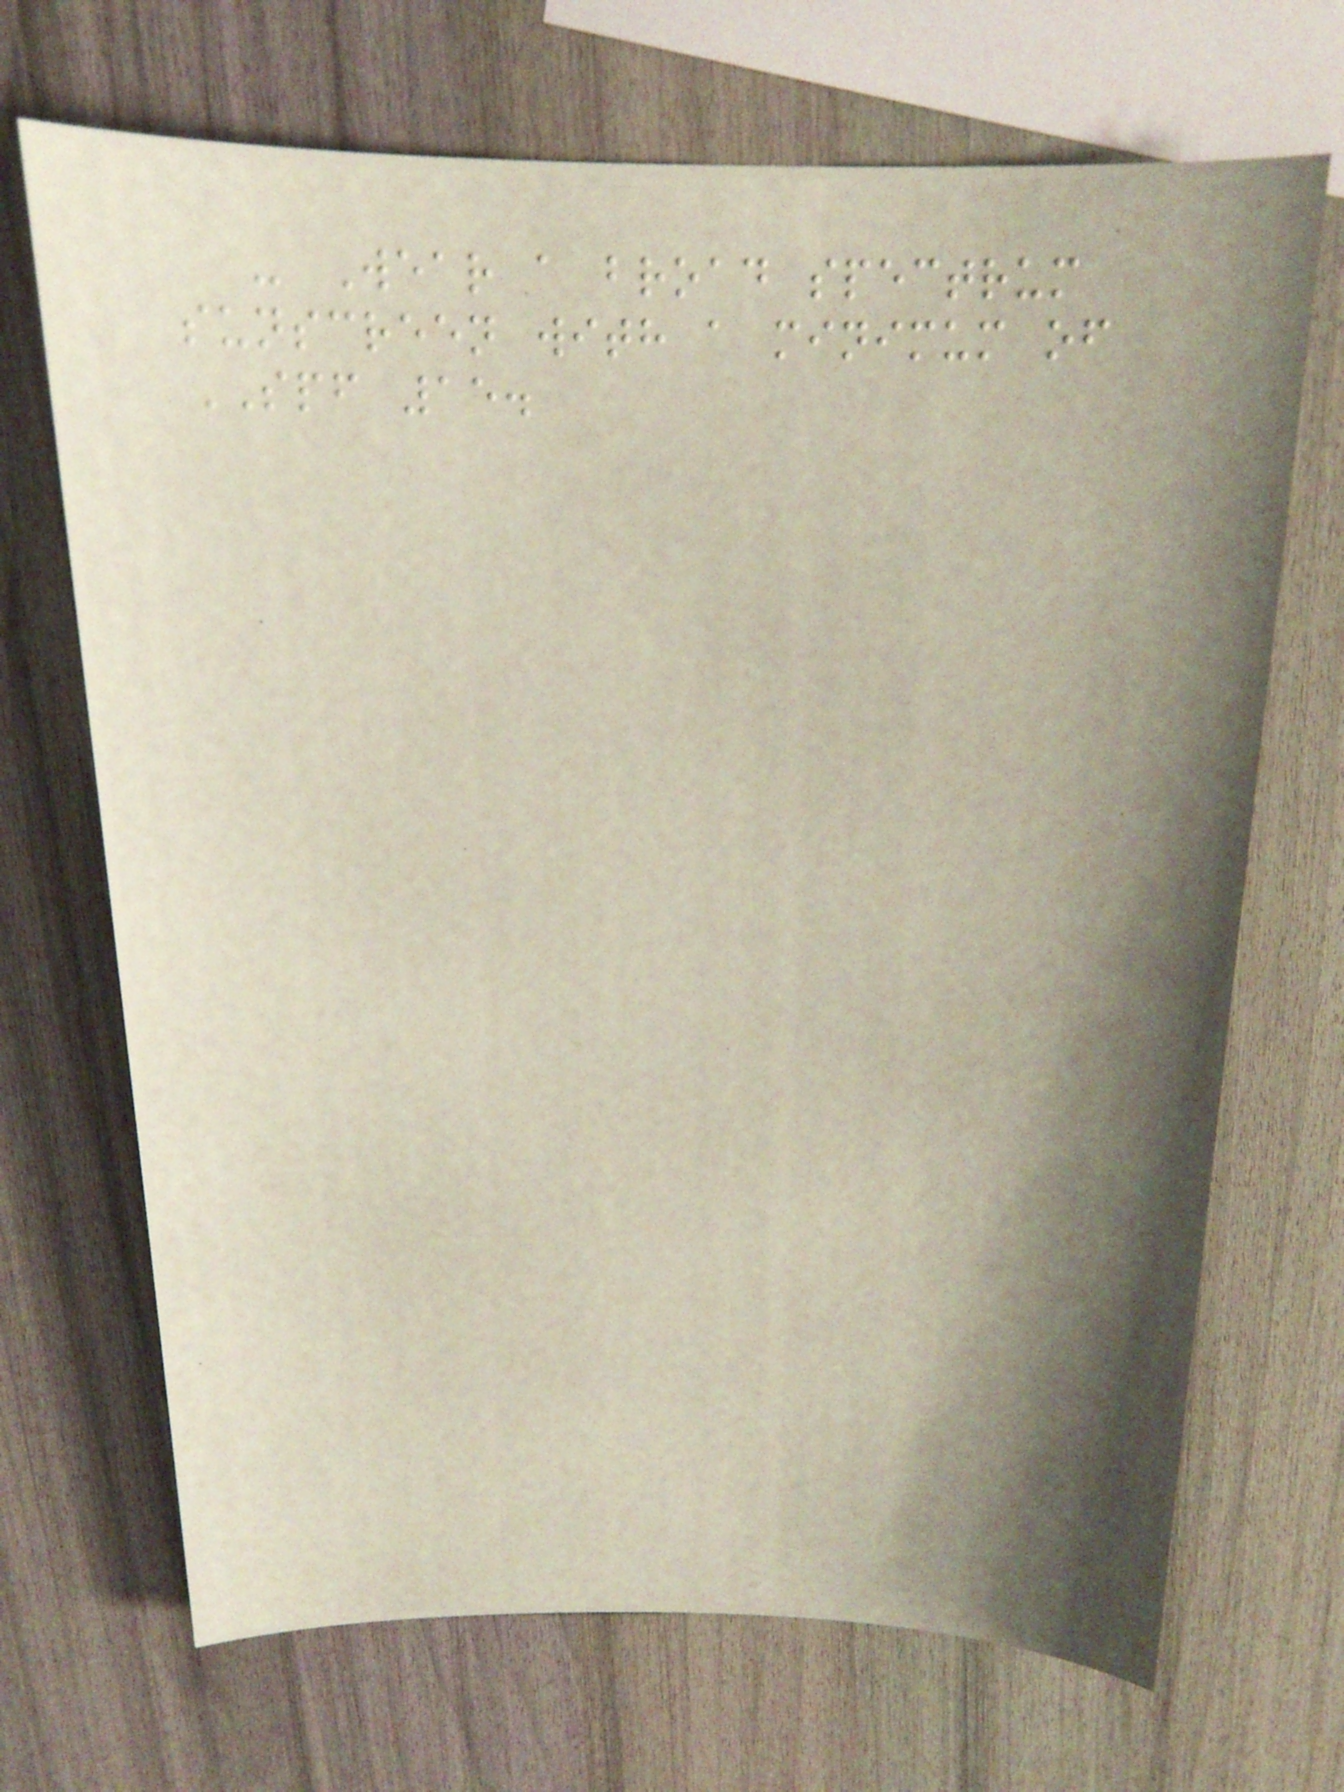- Wear a broad spectrum
sunscreen with a minimum of
SPF 15.
